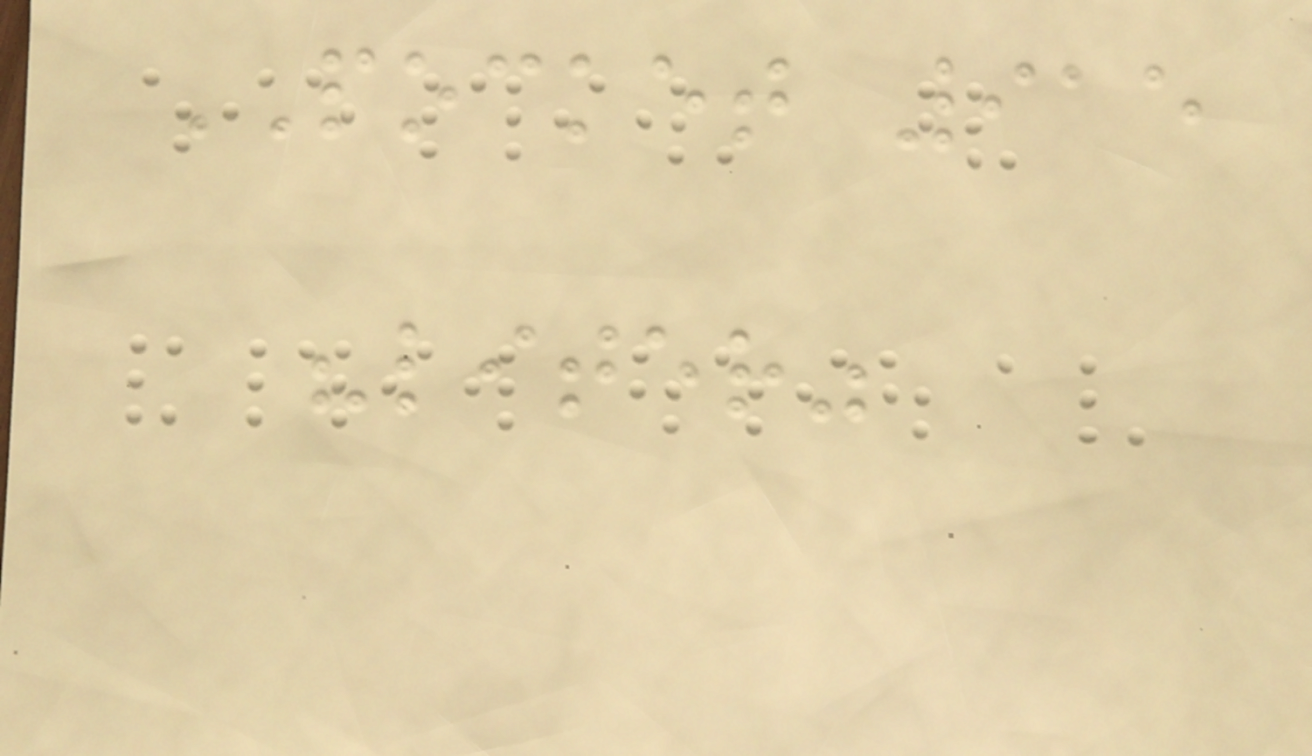POCKET 915
"liter"
